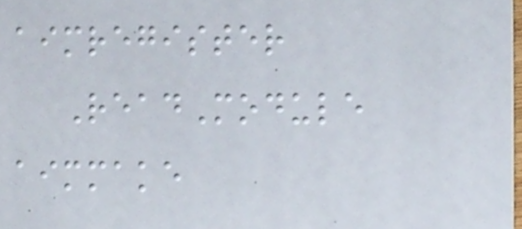aimregister
ReadModule
aimmake
